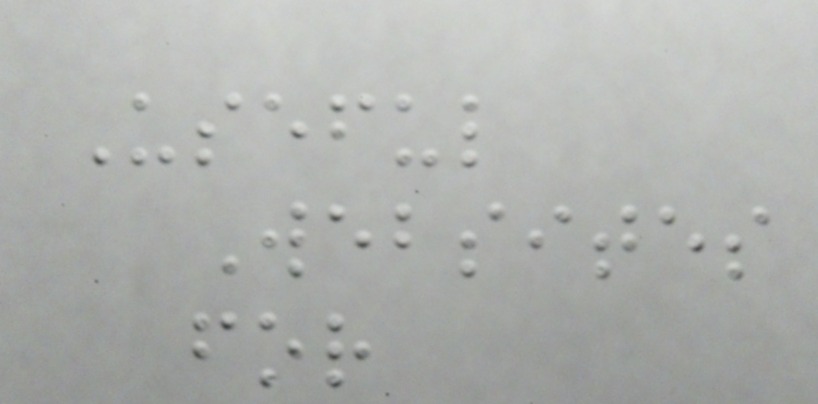Useful
Websites
for
